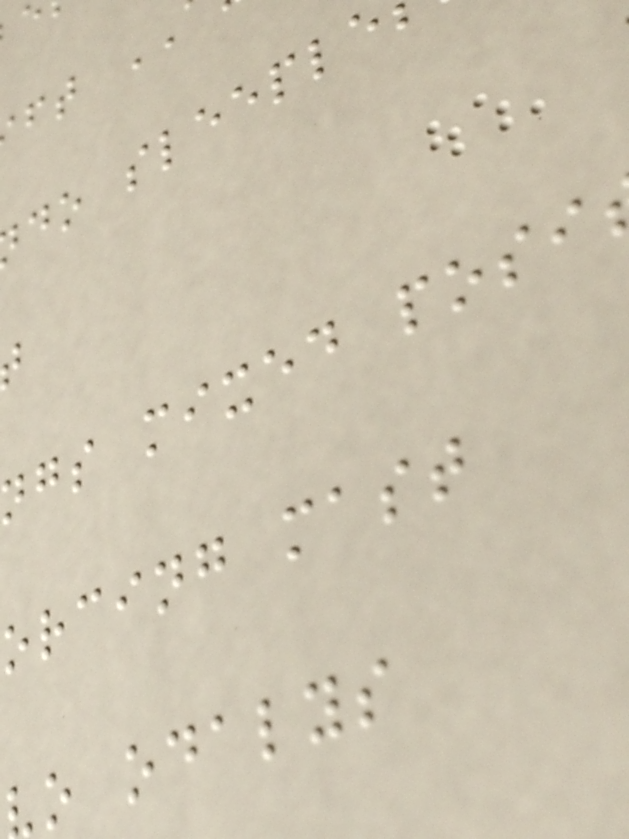do sleeple
ngs mixed posi
orcing mast
o odalys
